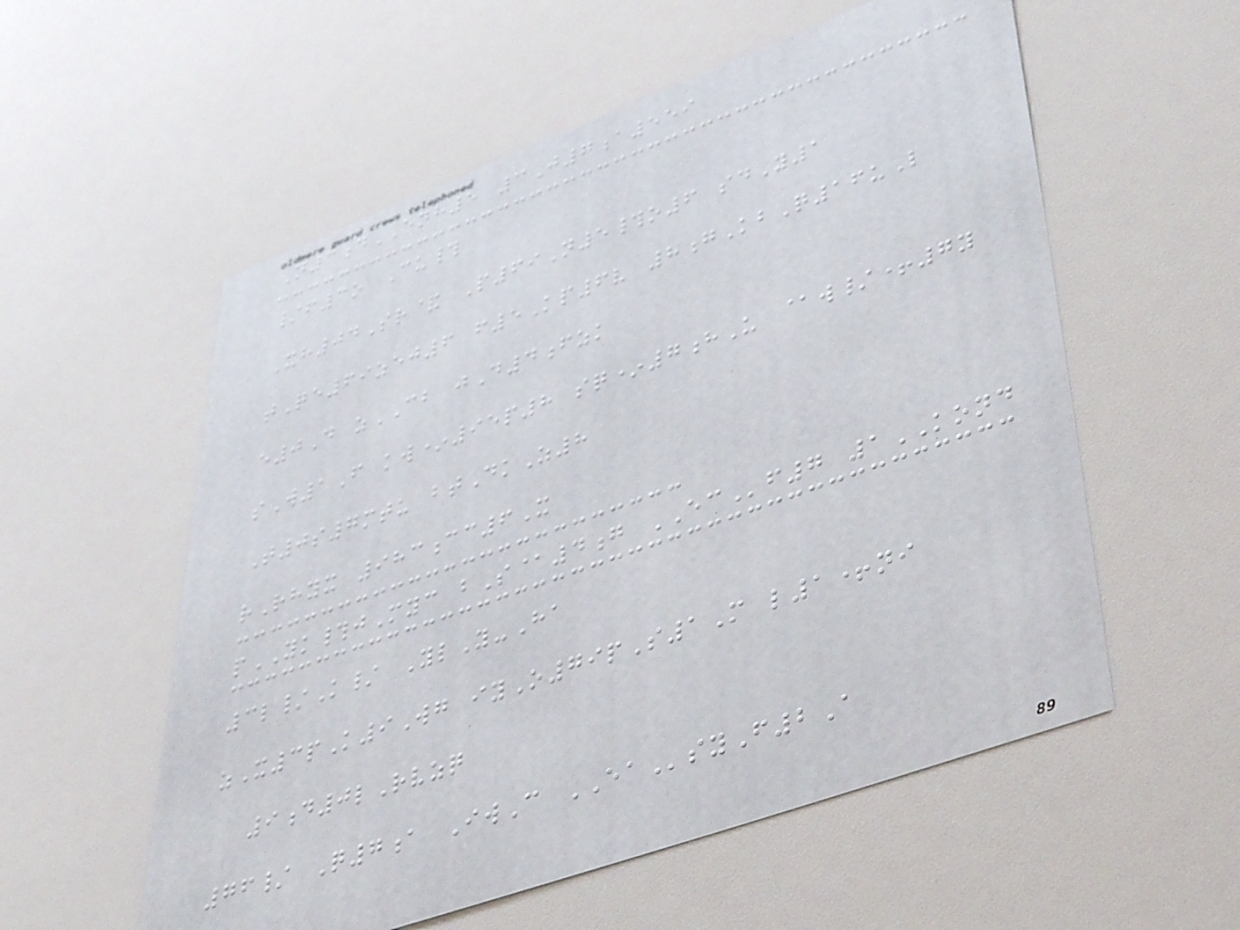N3dENH5 3J7a559
/f3o Cu#
Xh04Sr& P69N5#o6 sdY1
tQe69zej6 f5Kp6v 8gKbQ16uL
e0D zCB jD4fzk
sW1F kw*95p8 sq*7hU @w/+7y
T0s7mtu btDkZ8
rRhyx 983cc6X
pYK#jMyc bS@4g ECf7 1KOND
3l/K/ YlY-Ha
zX3pK9Wg iyO79pS1M l1+ni
9d0lRvzq
76/ Q7a IwC EAsyF2A
